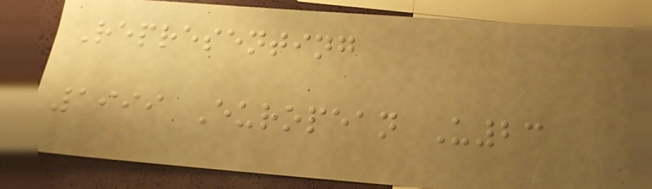Representing
1999 European U23
